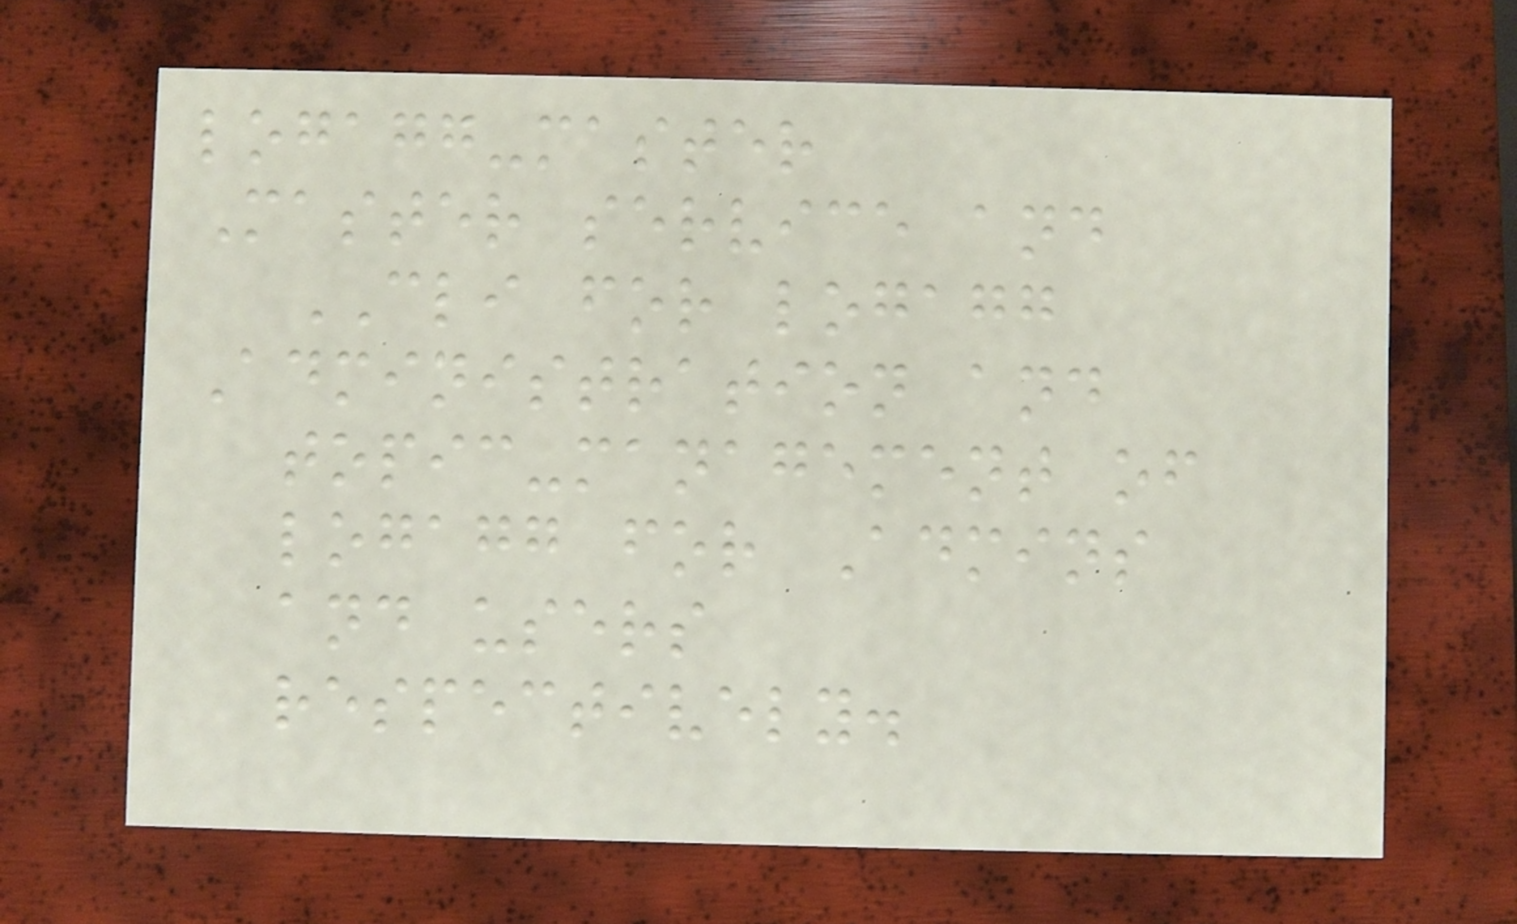logagg-master
Master service and
CLI for logagg
Administration and
topic-management of
logagg for Admins
and users
respectively.
